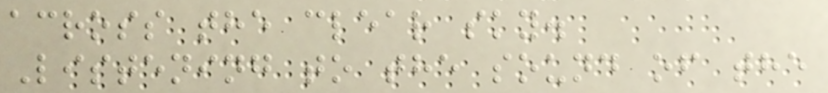across the clear sky.
Listening to the sound of the
